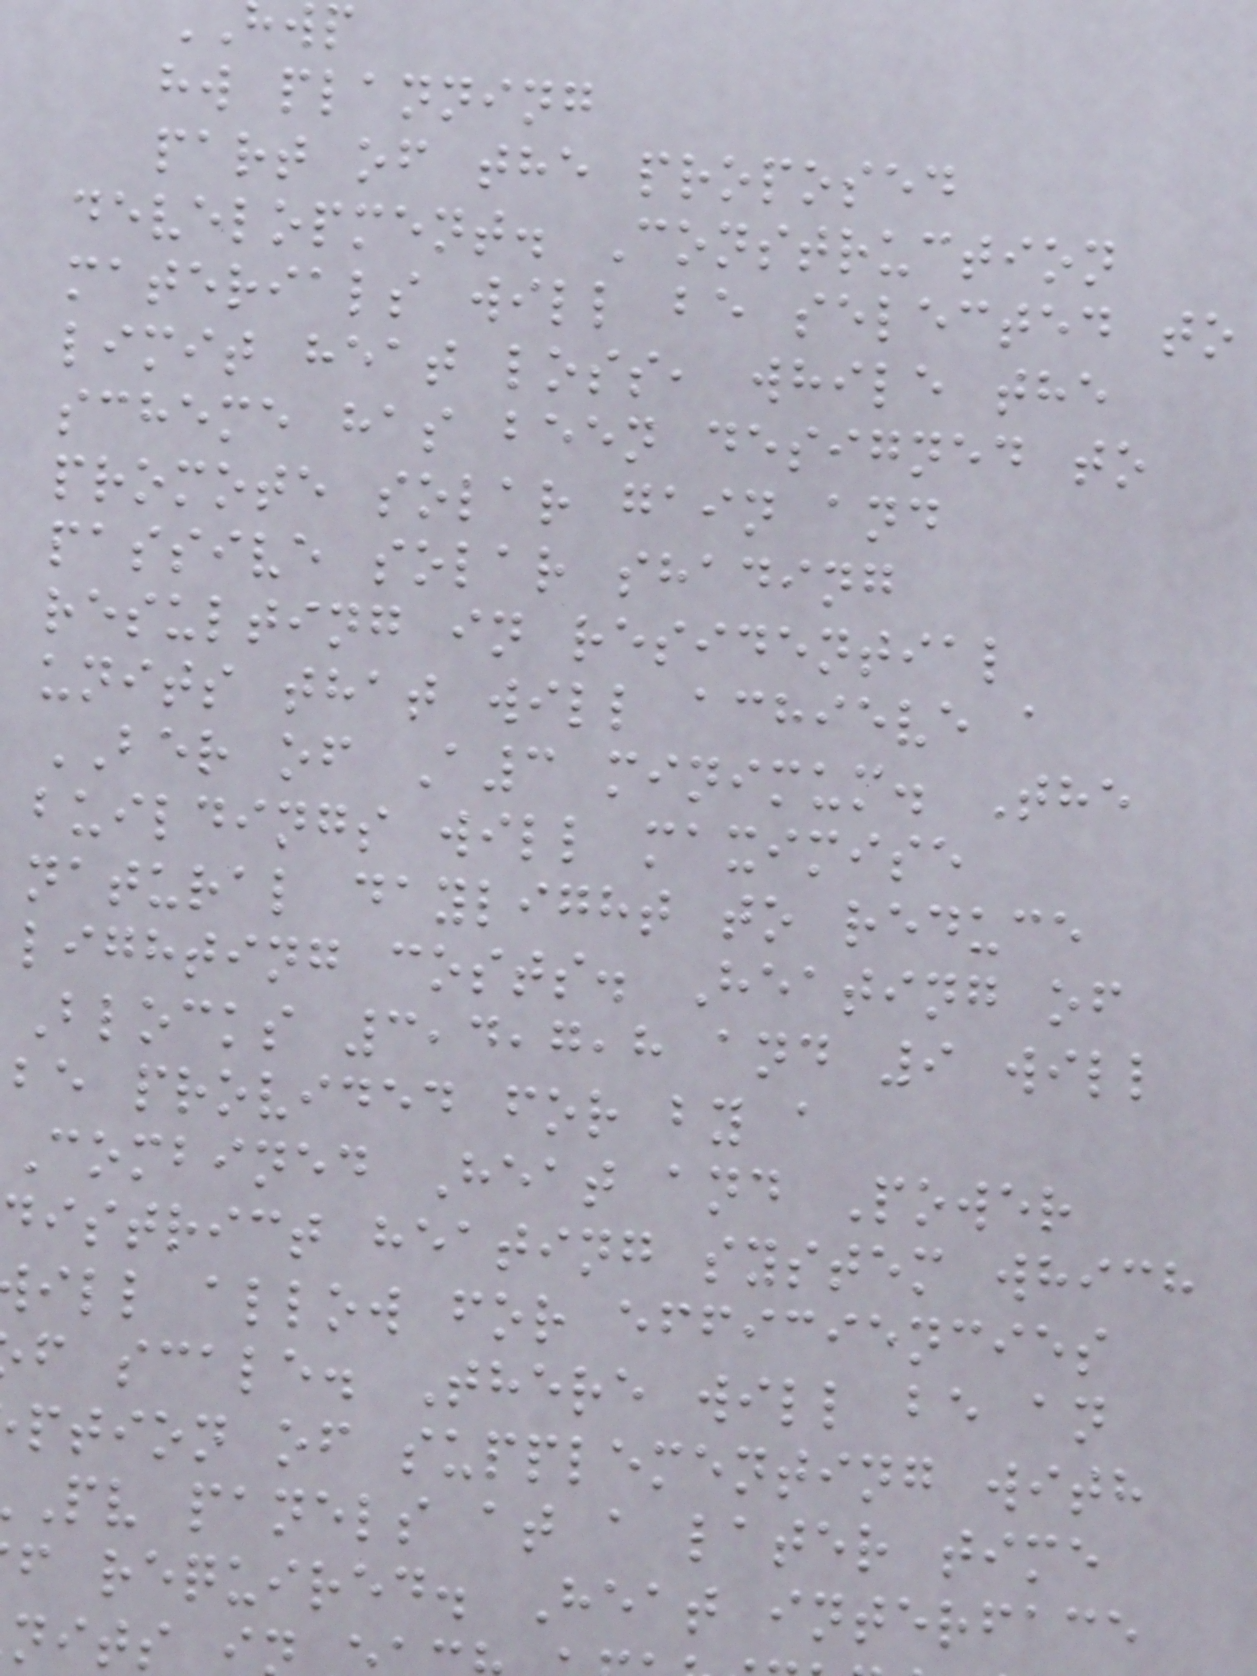hw planning
part of the proposed
development. Construction
materials will be selected to
limit heat loss, while the
scheme has been designed to
promote solar gain and
passive solar shading
resulting in residential
units that will achieve a
BER of A3 minimum. The
buildings will maximise
natural daylight to reduce
lighting costs. Heating of
Blocks 3,4,7,8 and 9 will
be provided for by a
Combined Heat and Power
district heating system which
ill allow for efficiencies
f scale. There will be an
ption of supplementing with
pv panels at a later time
f required. Heat interface
